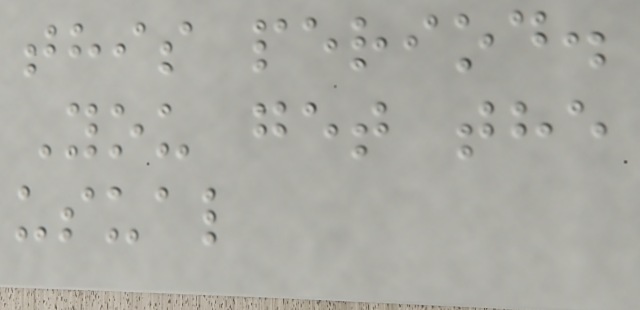this period.
You get the
usual
